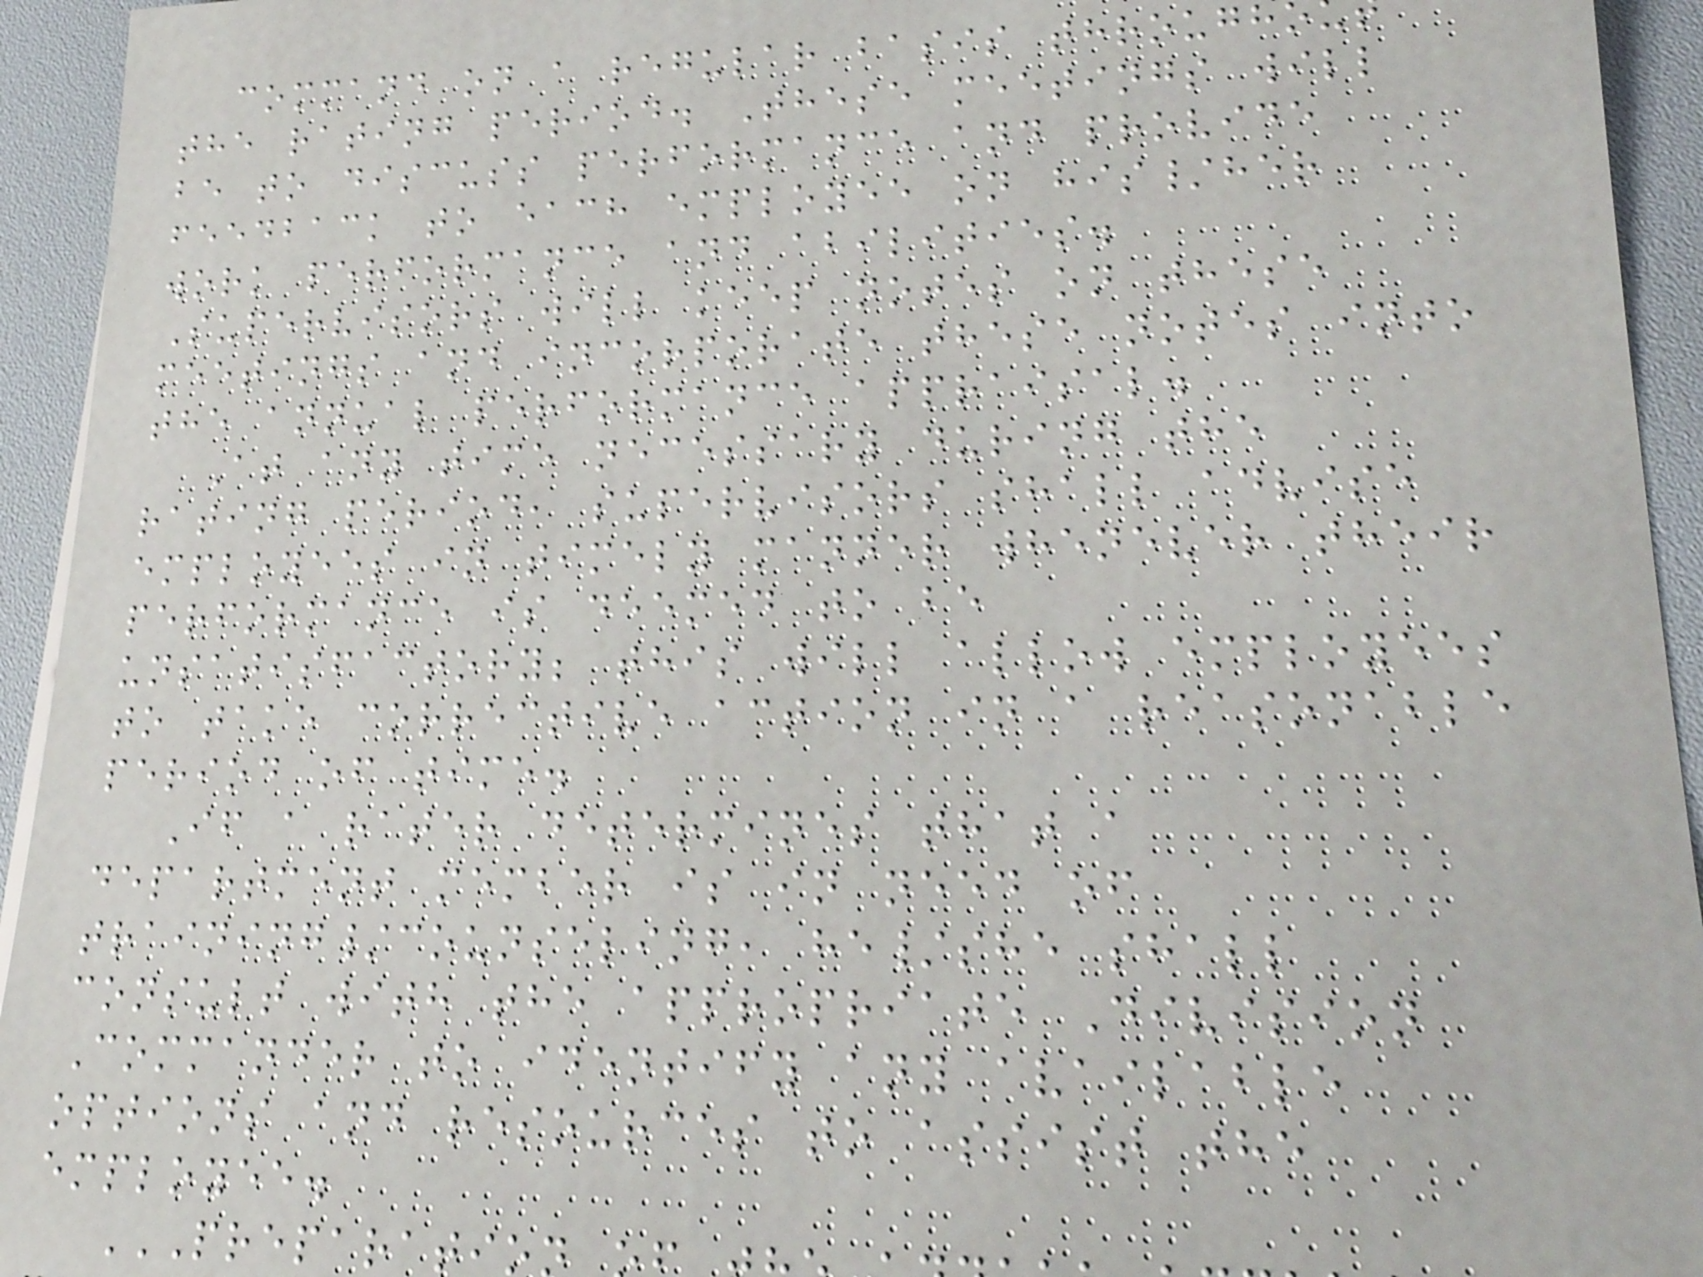command on a regular basis through
the rating period. These meetings will
be to discuss performance and provide
feedback to each employee on his/her
work performance and abilities.
Supervisors will keep notes on these
meetings and incorporate these notes into
the annual performance appraisal.
At any time necessary during the
rating period, supervisors shall advise
employees in timely manner whenever their
performance is deemed to be
unsatisfactory; this will allow employees
to take corrective action in a reasonable
period of time.
If a rater determines that a
department member is in need of
training/counseling, he/she shall
consult with the appropriate Division
Commander to identify any available
options and resources to assist the
employee.
